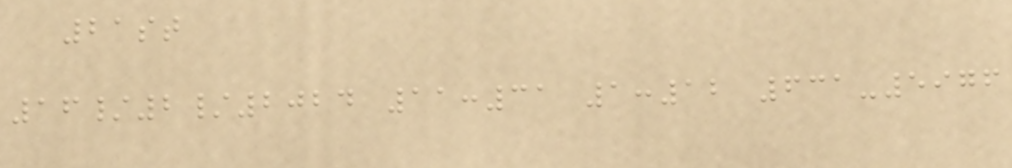21st
16/2/2024 11:31 1:12 631-5976
